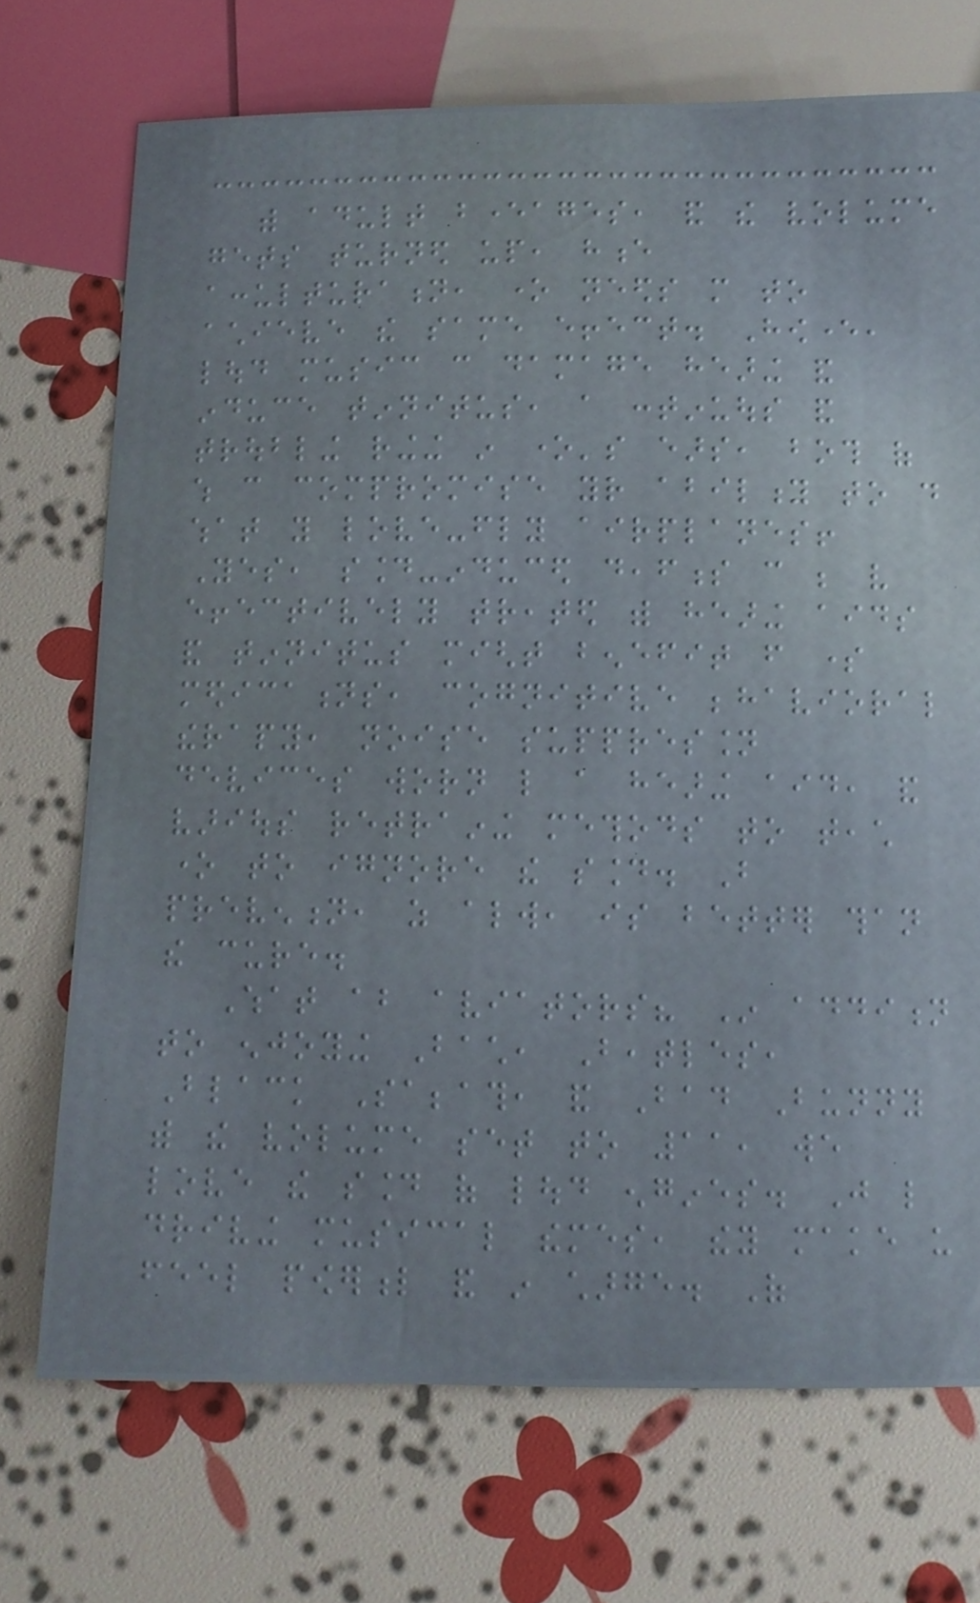with adult beverages, and the volume
gets turned up, hence
acculturation, one needs more to
achieve the same effect. However,
loud music can damage hearing and
induce tinnitus, a continuous and
troubling ringing in one's ears, both of
which can compromise your ability to do
what you love-fly airplanes!
Yes, sound-induced deafness can be very
effectively treated with hearing aids
and tinnitus might benefit from some
medications, cognitive behavioral
therapy, noise suppression
devices worn like a hearing aid, and
various retraining methods to teach
one to ignore the sound. But
prevention, as always, is better than
the cure.
What about aviators? In addition
to enjoying Bach, Beatles,
Black Sabbath, and Bad Bunny
with the volume set to 11, we
love the sound of loud engines. Just like
driving musical themes, they make us
feel powerful and in charge. Of
